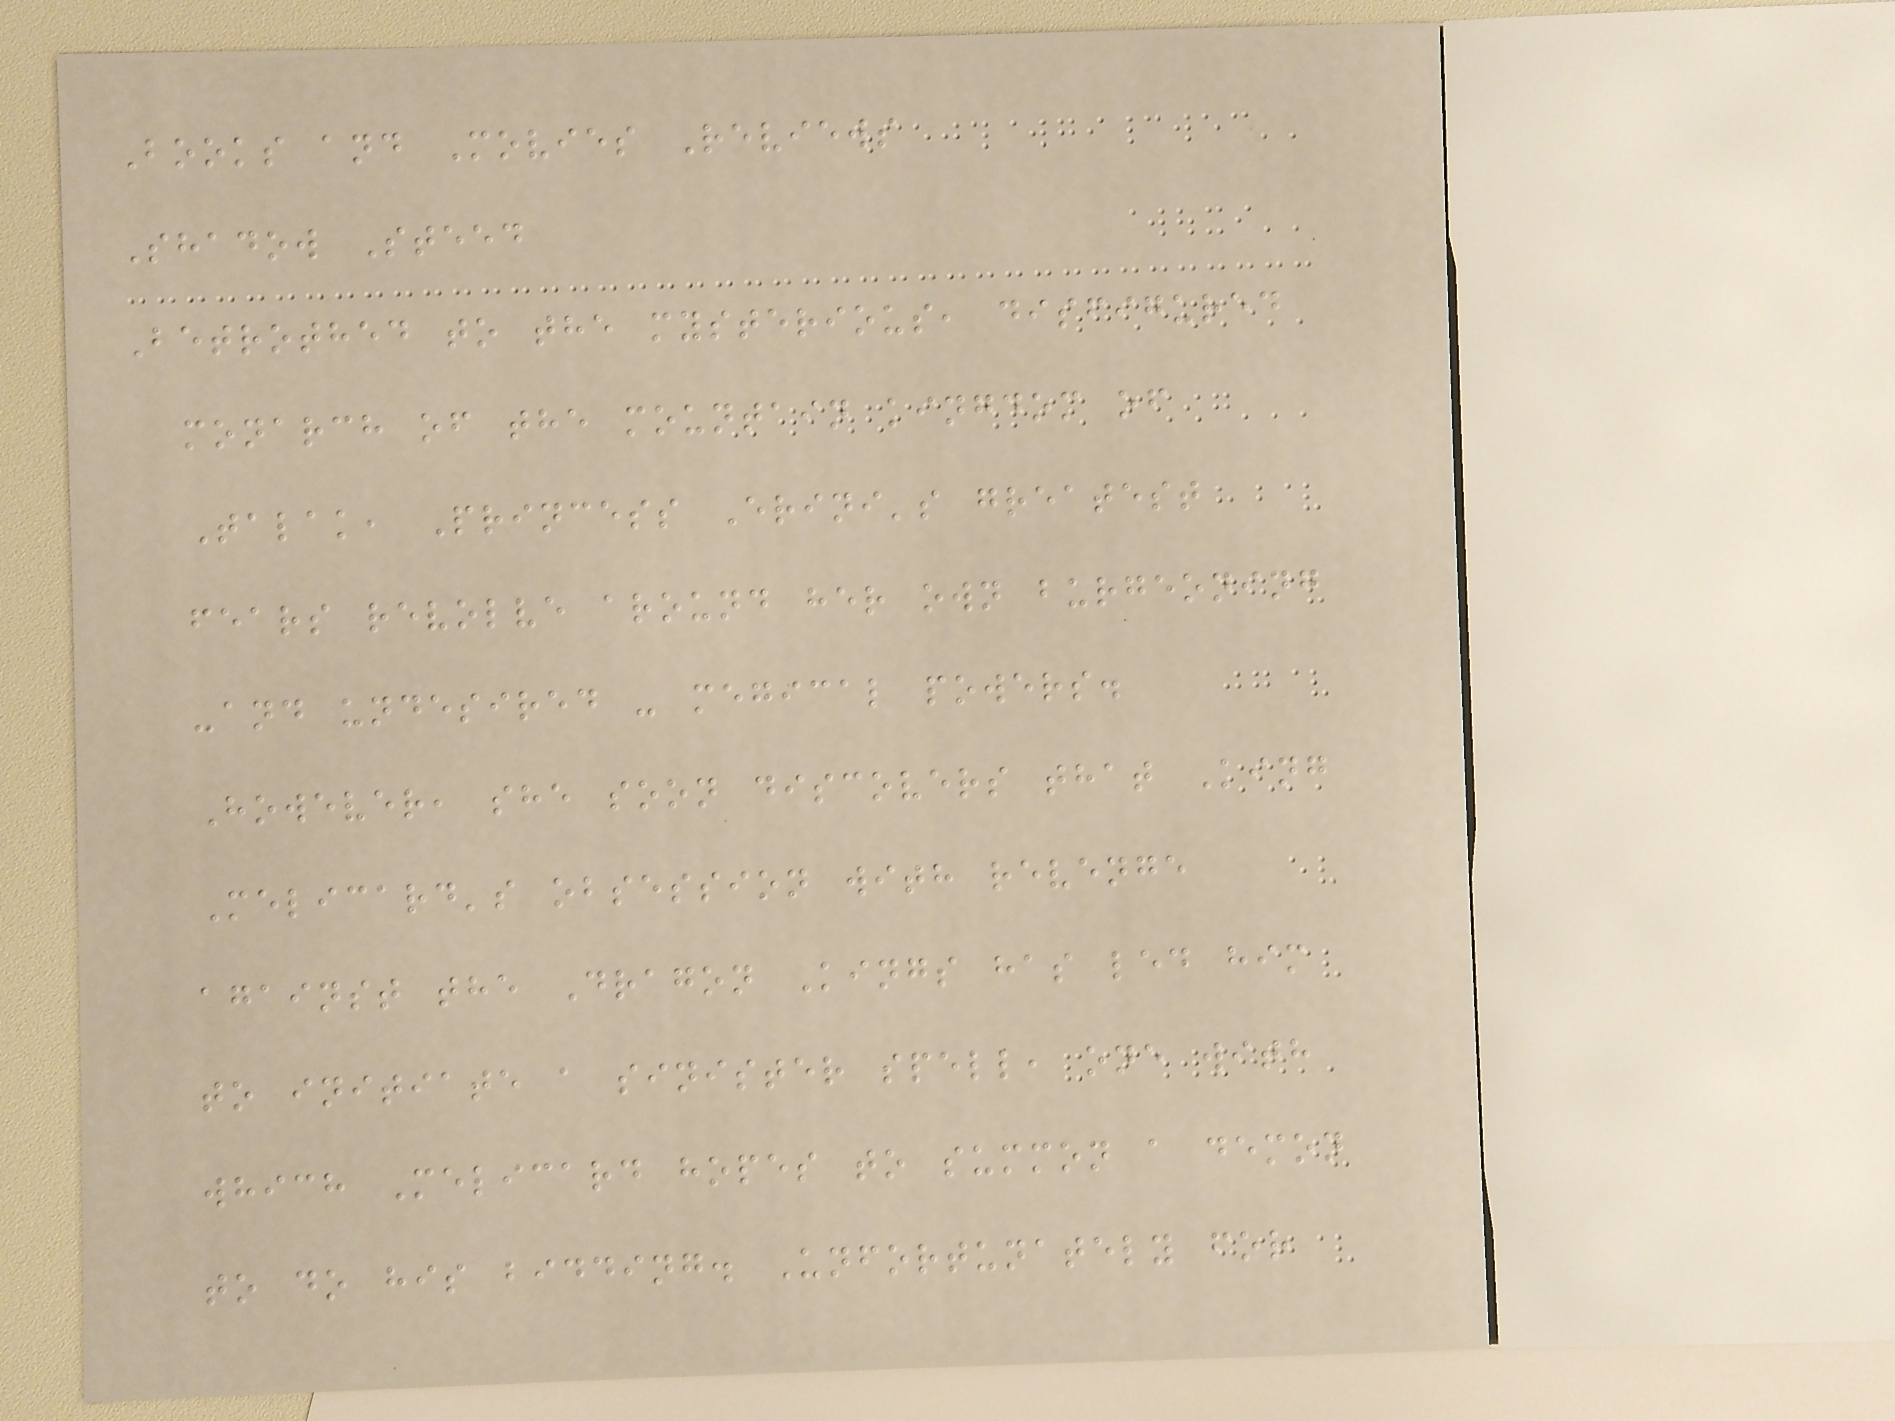Books and Movies Reviews
Shadow Steed
Betrothed to the mysterious, disfigured
monarch of the mountain kingdom of
Talak, Princess Erini's greatest
fears revolve around her own burgeoning
-and undesired - megical powers.
However, she soon discovers that King
Melicard's obsession with revenge
against the Dragon Kings has led him
to initiate a sinister spell, one with
which Melicard hopes to summon a demon
to do his bidding. Unfortunately for
